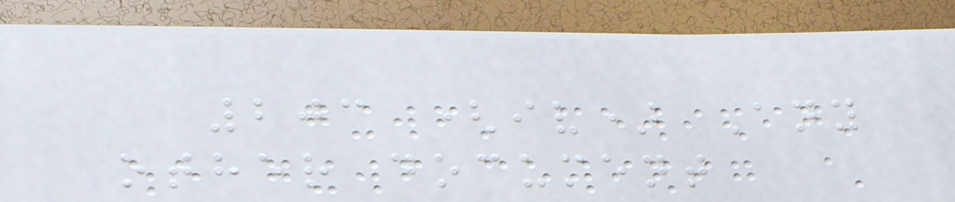203 (iv) Any
other document
